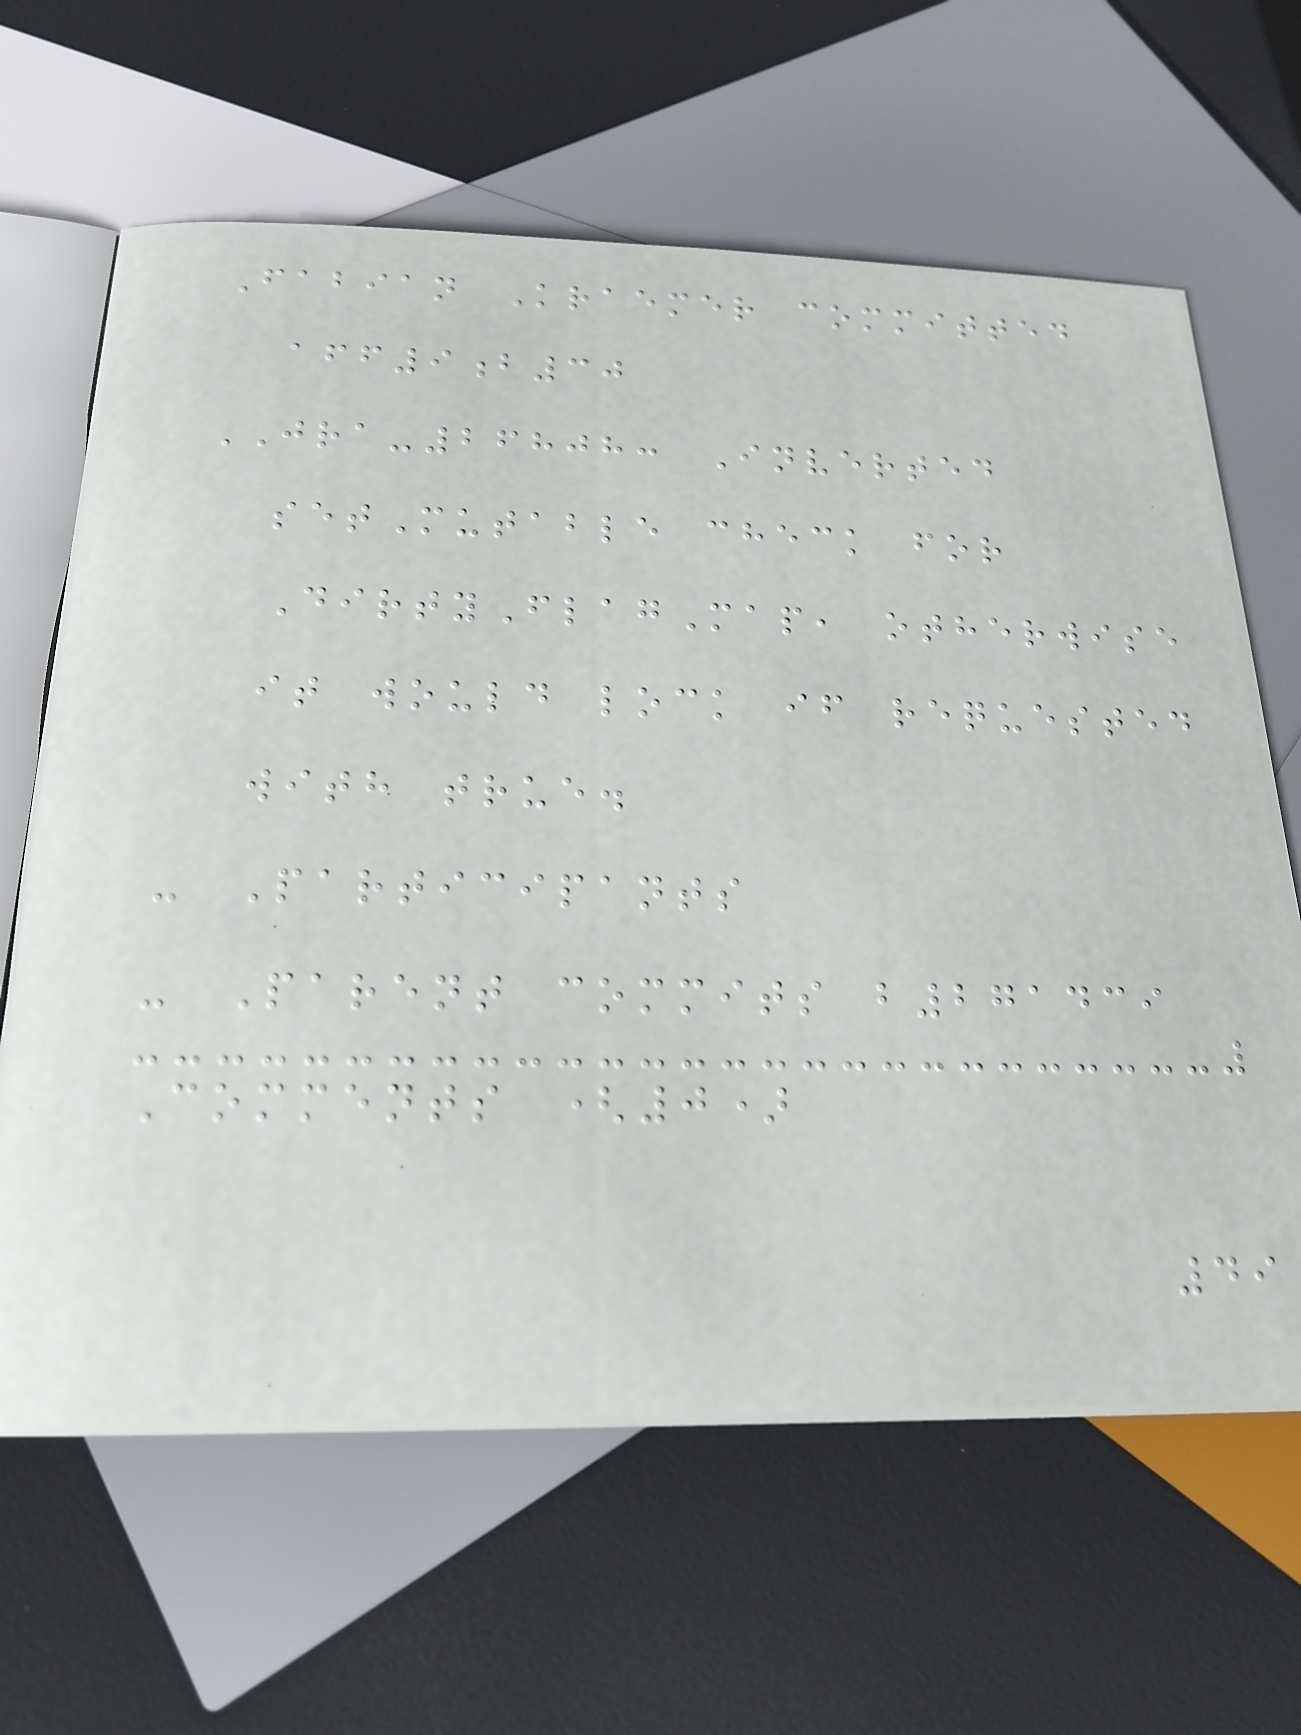Fabian Kraemer committed
aff9b30
JRA-26808: Inverted
setMutable check for
DirtyFlagMap, otherwise
it would lock if requested
with true.
- Participants
- Parent commits b271439
Comments (0)
49
